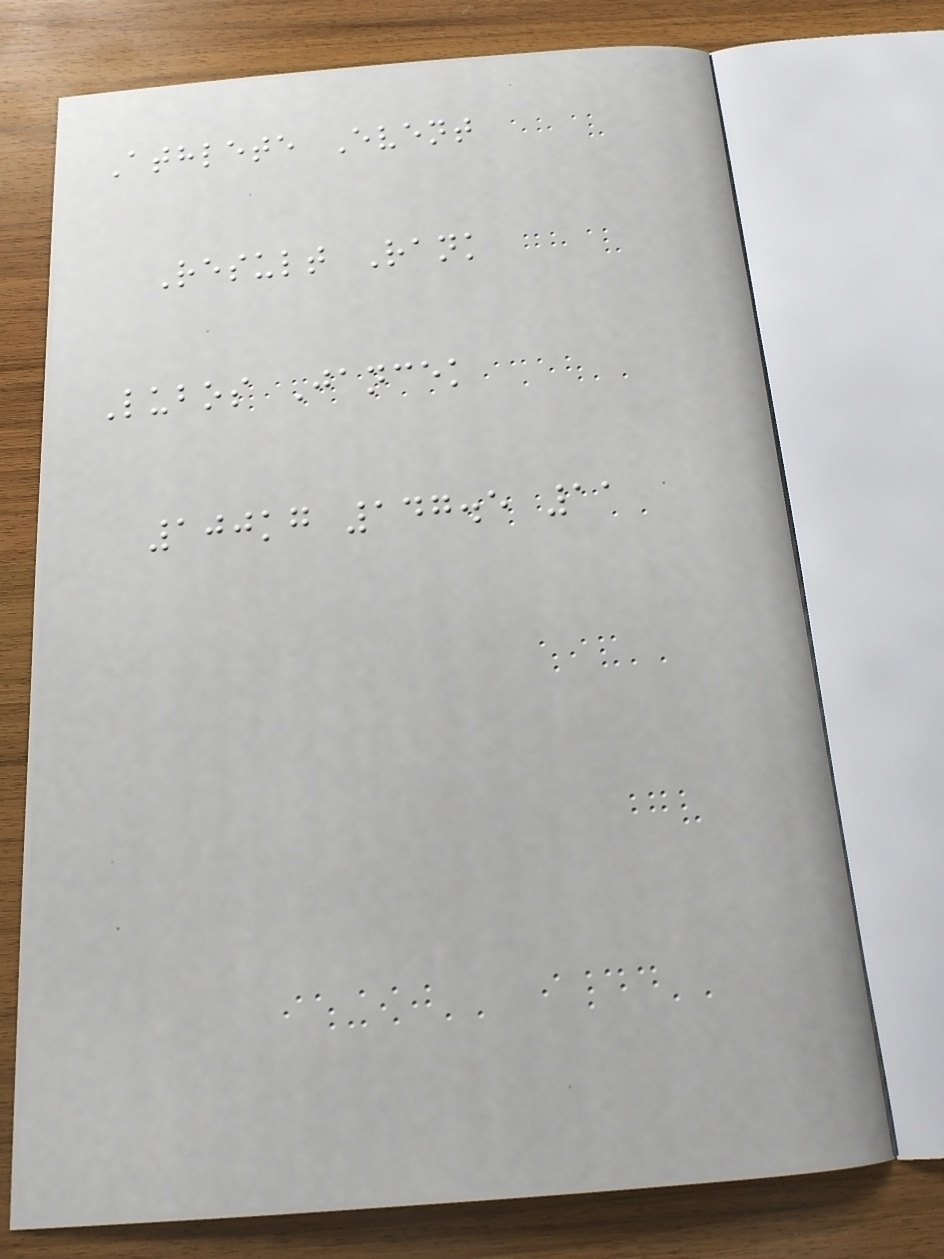Athlete Event
Result Rank
Lubos Jancek
100kg 147.5 11
